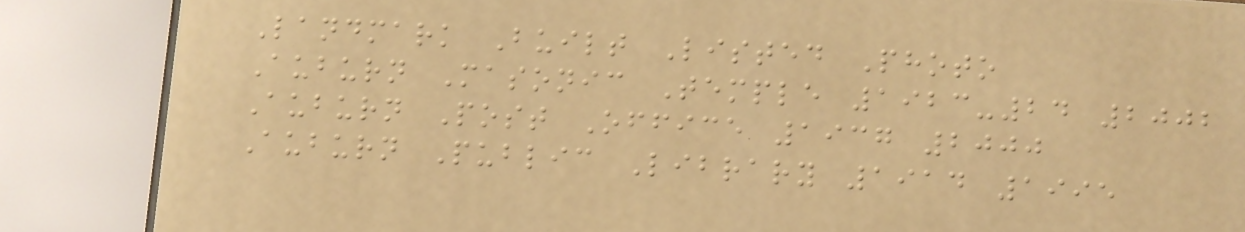Landmark Built Listed Photo
Auburn Masonic Temple 1923-24 2002
Auburn Post Office 1937 2000
Auburn Public Library 1914 1995
